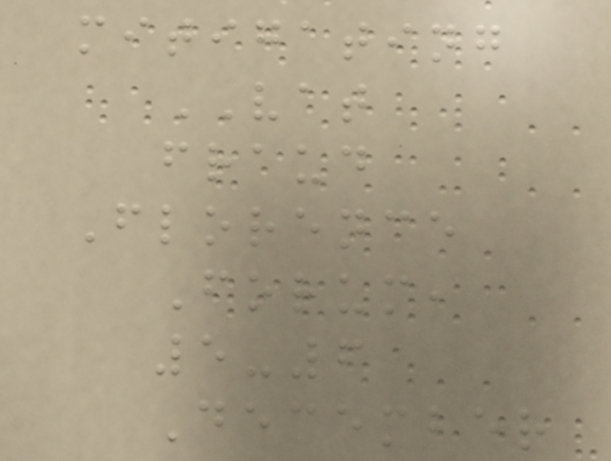mitigating
VAT
fraud
Florence
Forum,
5-6
December
